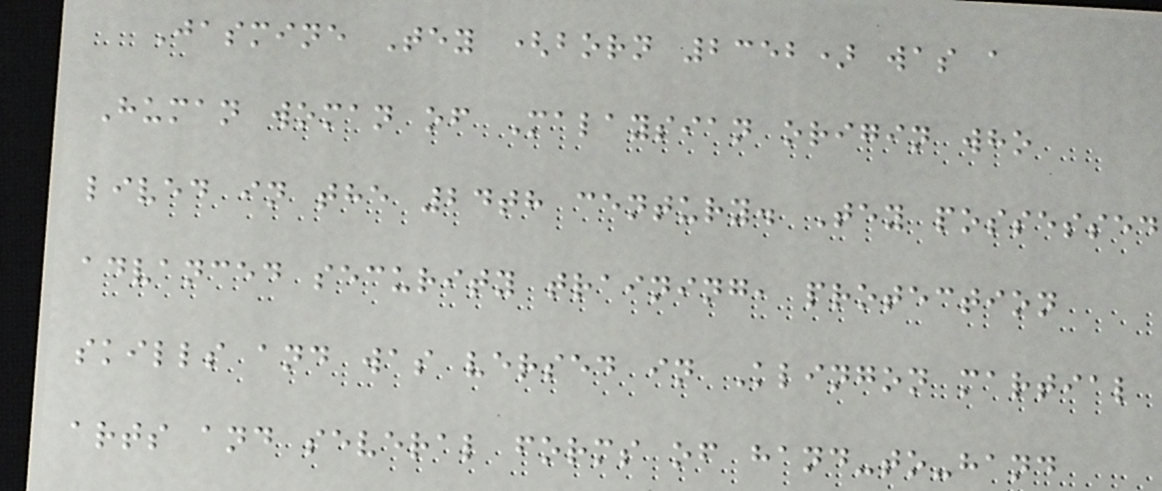Jasmine Tey (born 2352) was a
Human woman of Malaysian origin who
lived in the 24th century. Tey possessed
advanced security training, protection
skills and was versed in Klingon martial
arts and several forms of hand-to-hand
